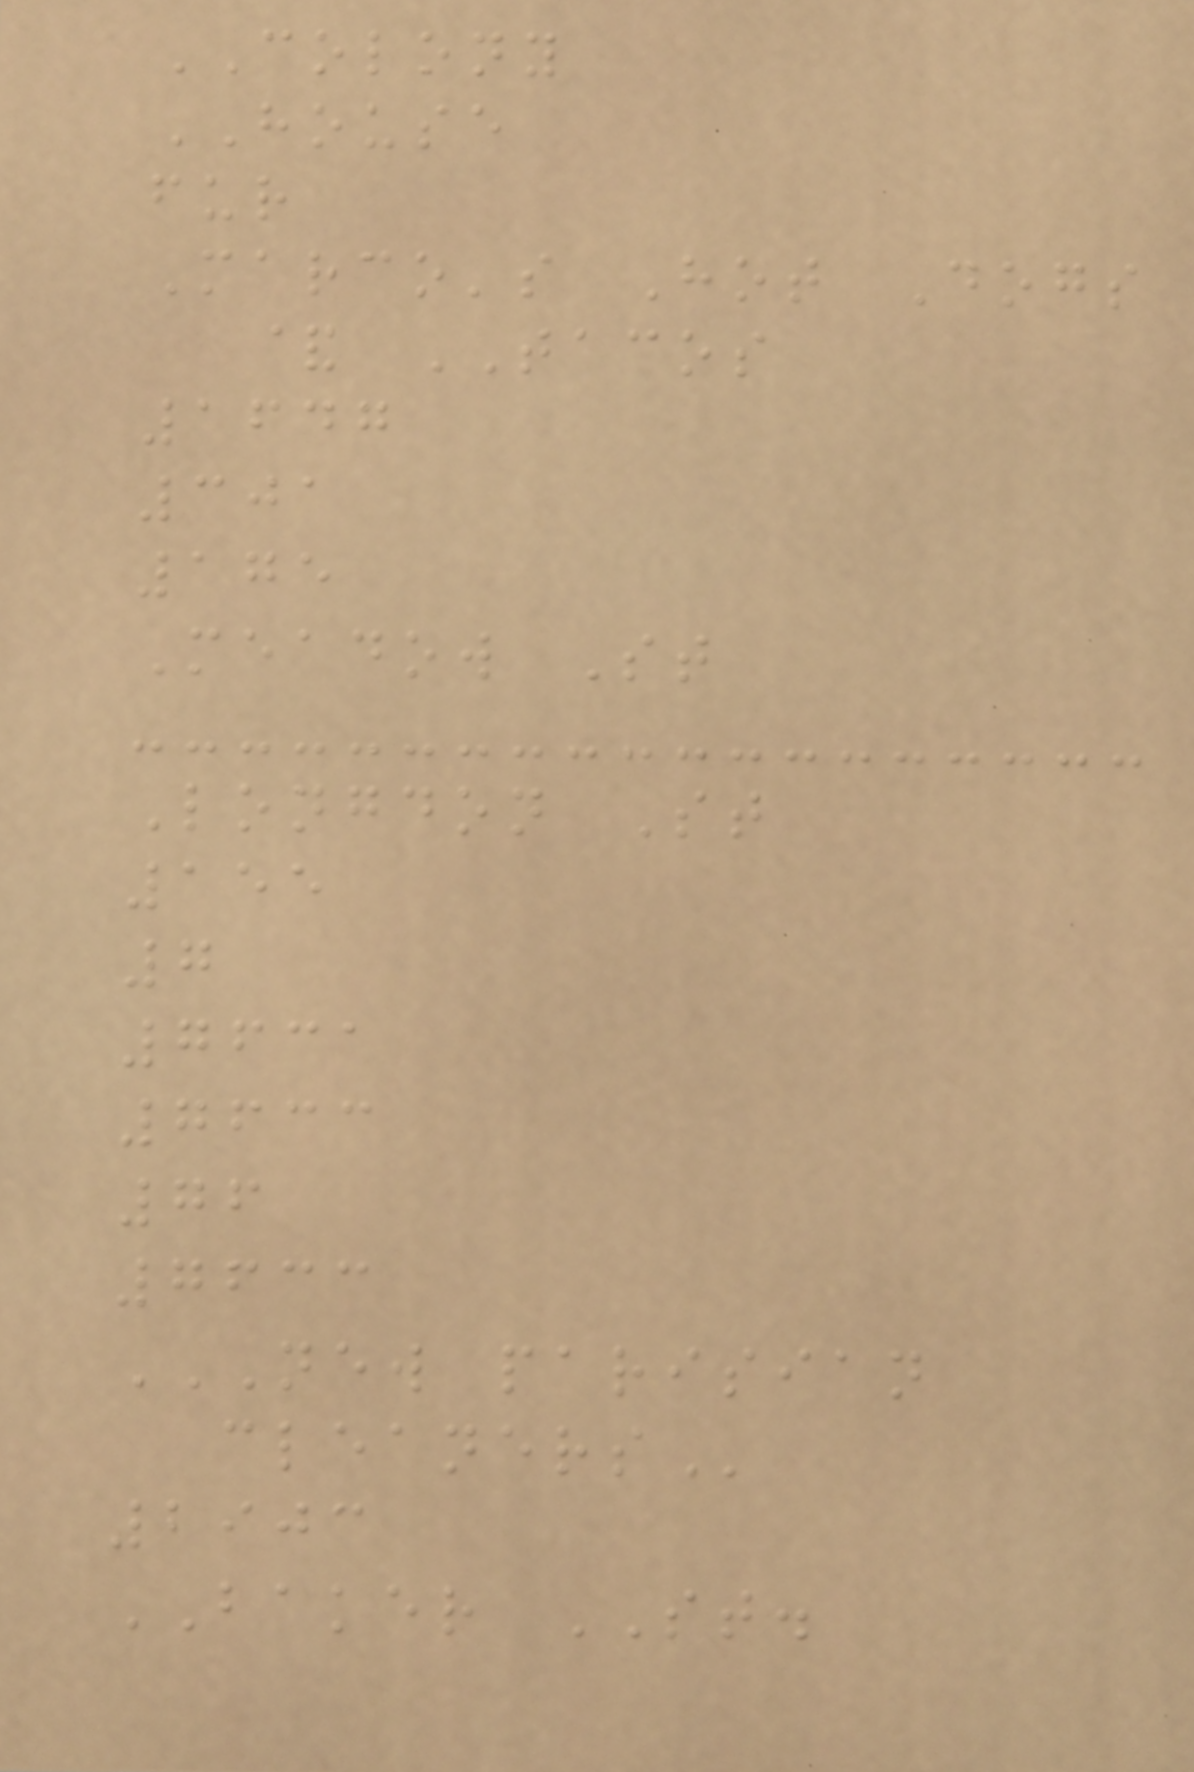COLONY
HOUSE
fur
Marco's Hot Dogs
& TACOS
1647
301
175
Meadow St
Longdon St
155
7
7631
7633
76
7633
NEW PARISIAN
CLEANERS
2903
BAKER ST.
